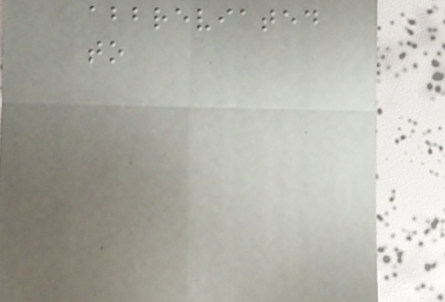abbreviated
to
